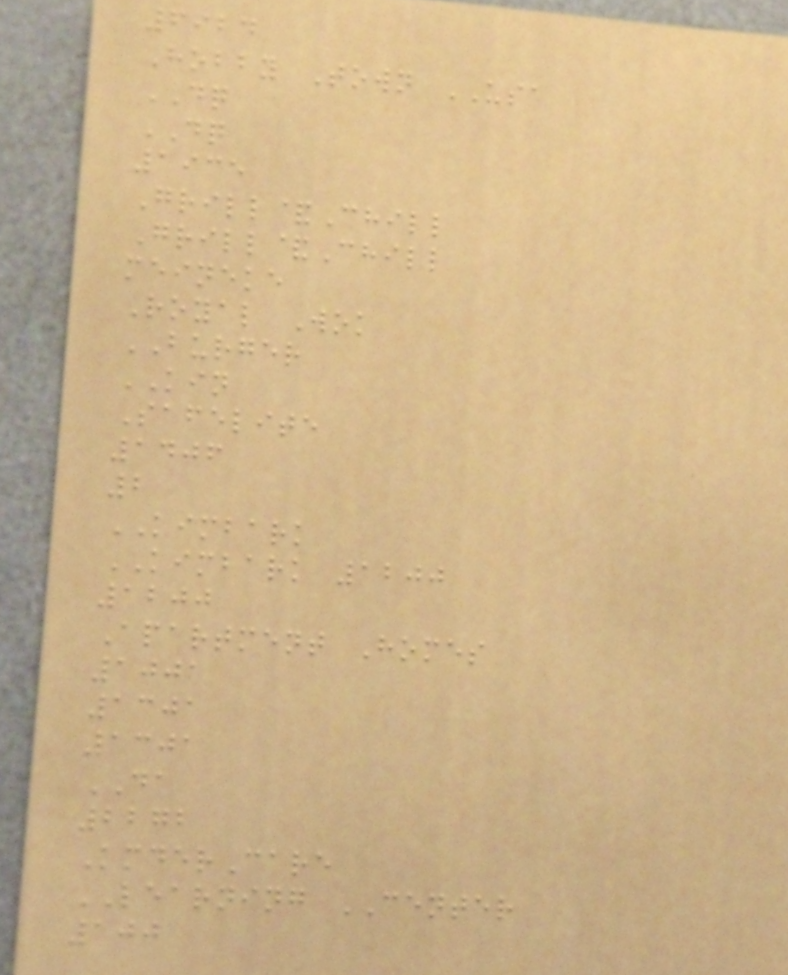6924
Hobby Town USA
DQ
DQ
1935
Grill&Chill
Grill&Chill
meineke
Royal Wok
BURGER
KIN
Safelite
1406
2
KIMBARK
KIMBARK 1200
1200
Apartment Homes
1001
1301
1301
DA
2272
KmderCare
LEARNING CENTER
100
